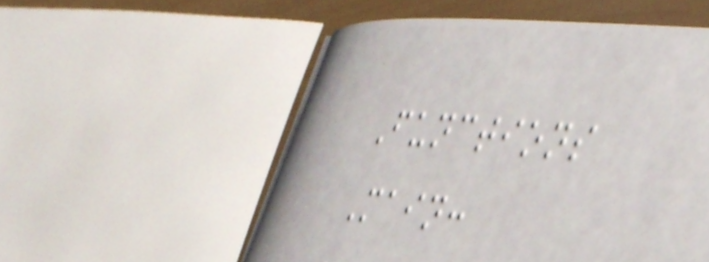Functions
Main:
